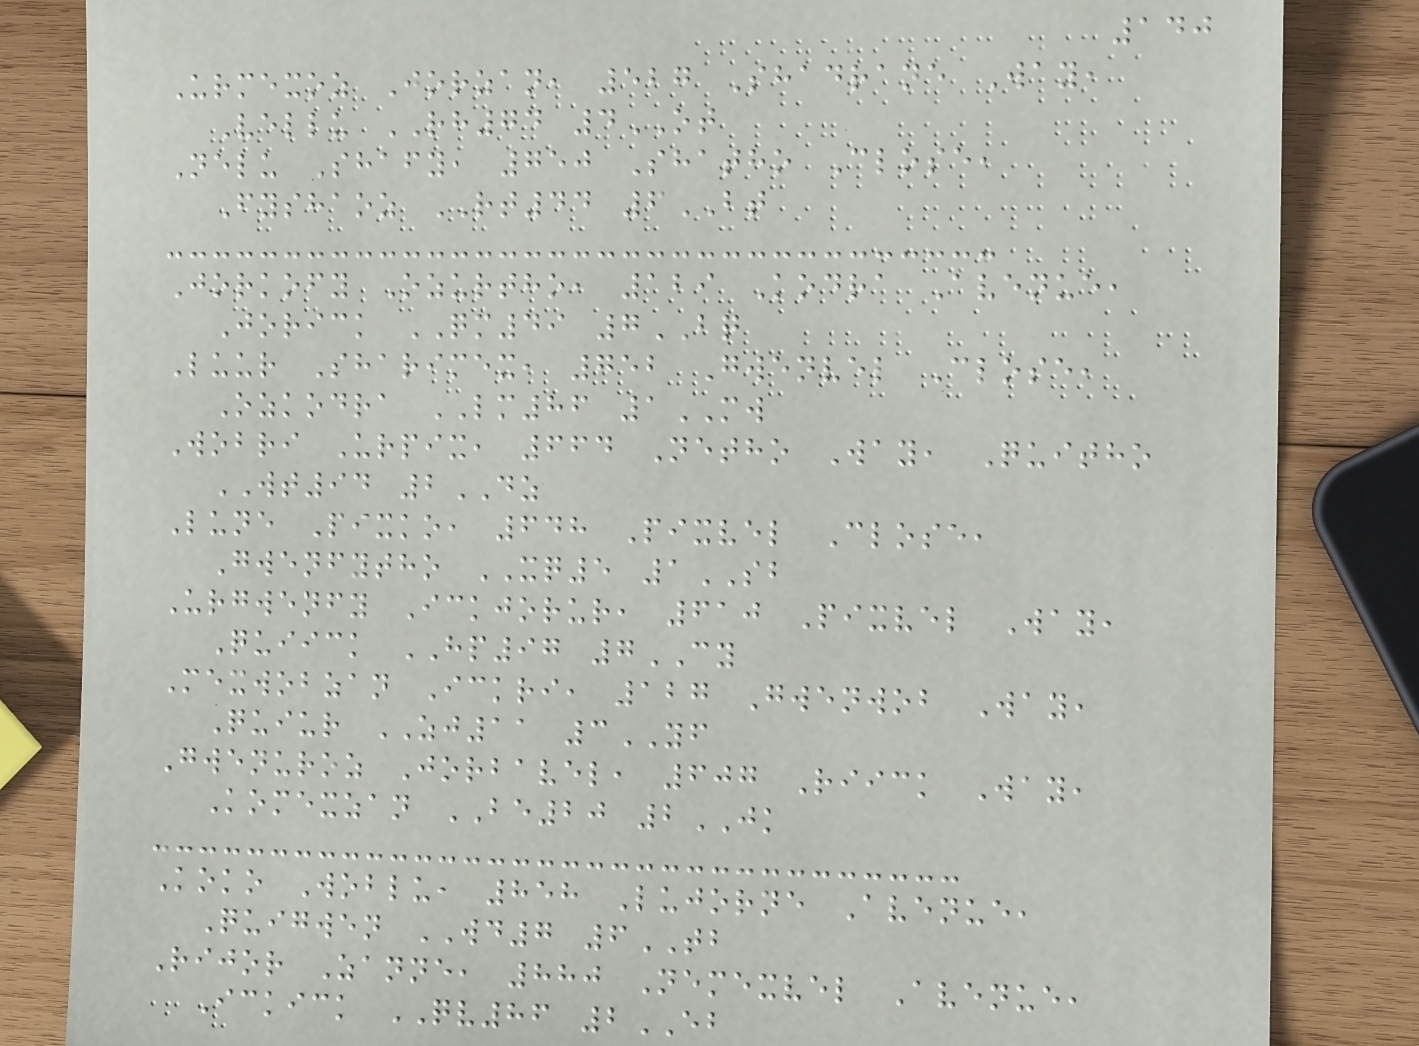140
Urmexoz Jorzan, 527 Shadrane Way,
Vellu RH74 4OT
Nelu Shafy, 750 Shatho Close,
Fyshaoz RT44 6BT
Jorkofy Ozurtho, 129 Kodra Avenue,
Jorick QM49 7BQ
Luur Sharimex, 752 Gwenvel Close,
Ozkodra LM86 1MW
Wobri Urpix, 664 Netho Way, Quitho
WT94 2DZ
Lune Pixko, 648 Pixvel Close,
Gwenfytho XQ5 1SB
Urgwenfy Ickjorur, 610 Pixvel Way,
Quiick HP97 7CY
Mexwobzan Ickri, 127 Gwenwob Way,
Quiur ZJ11 3YF
Gwenuroz Jorbavel, 607 Riick Way,
Komexzan BE20 2JK
Koko Woblu, 858 Lujorne Avenue,
Quigwen WD7 6TB
Rijor Zanne, 880 Nemexvel Avenue,
Ickick QV86 2EB
